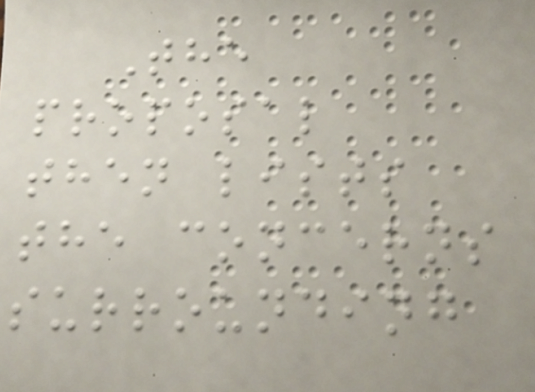The
proposal
then lists
the concerns
surrounding
